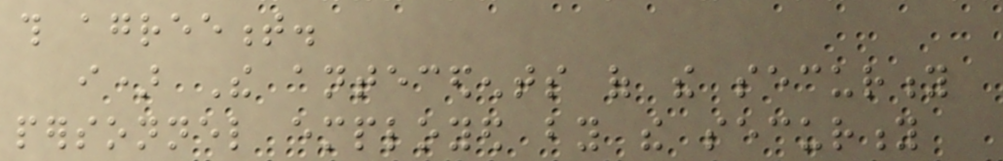this agreement.
i) The antecedents of the security
personnel employed by the security
